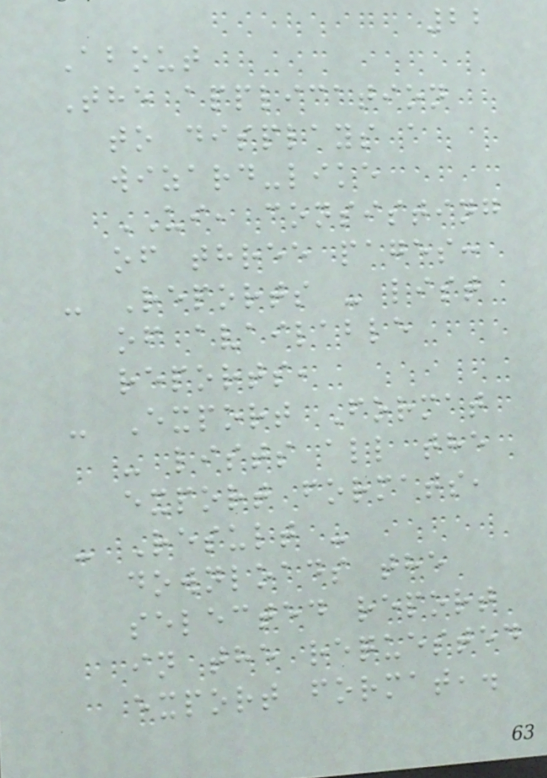22
About
The application
to displays a
wizard-like
UI, consisting
of three pages:
- Reports - list
of available
reports,
- Export Format
- lists all the
export formats,
- Result -
downloads the
selected report
in the requested
export format,.
